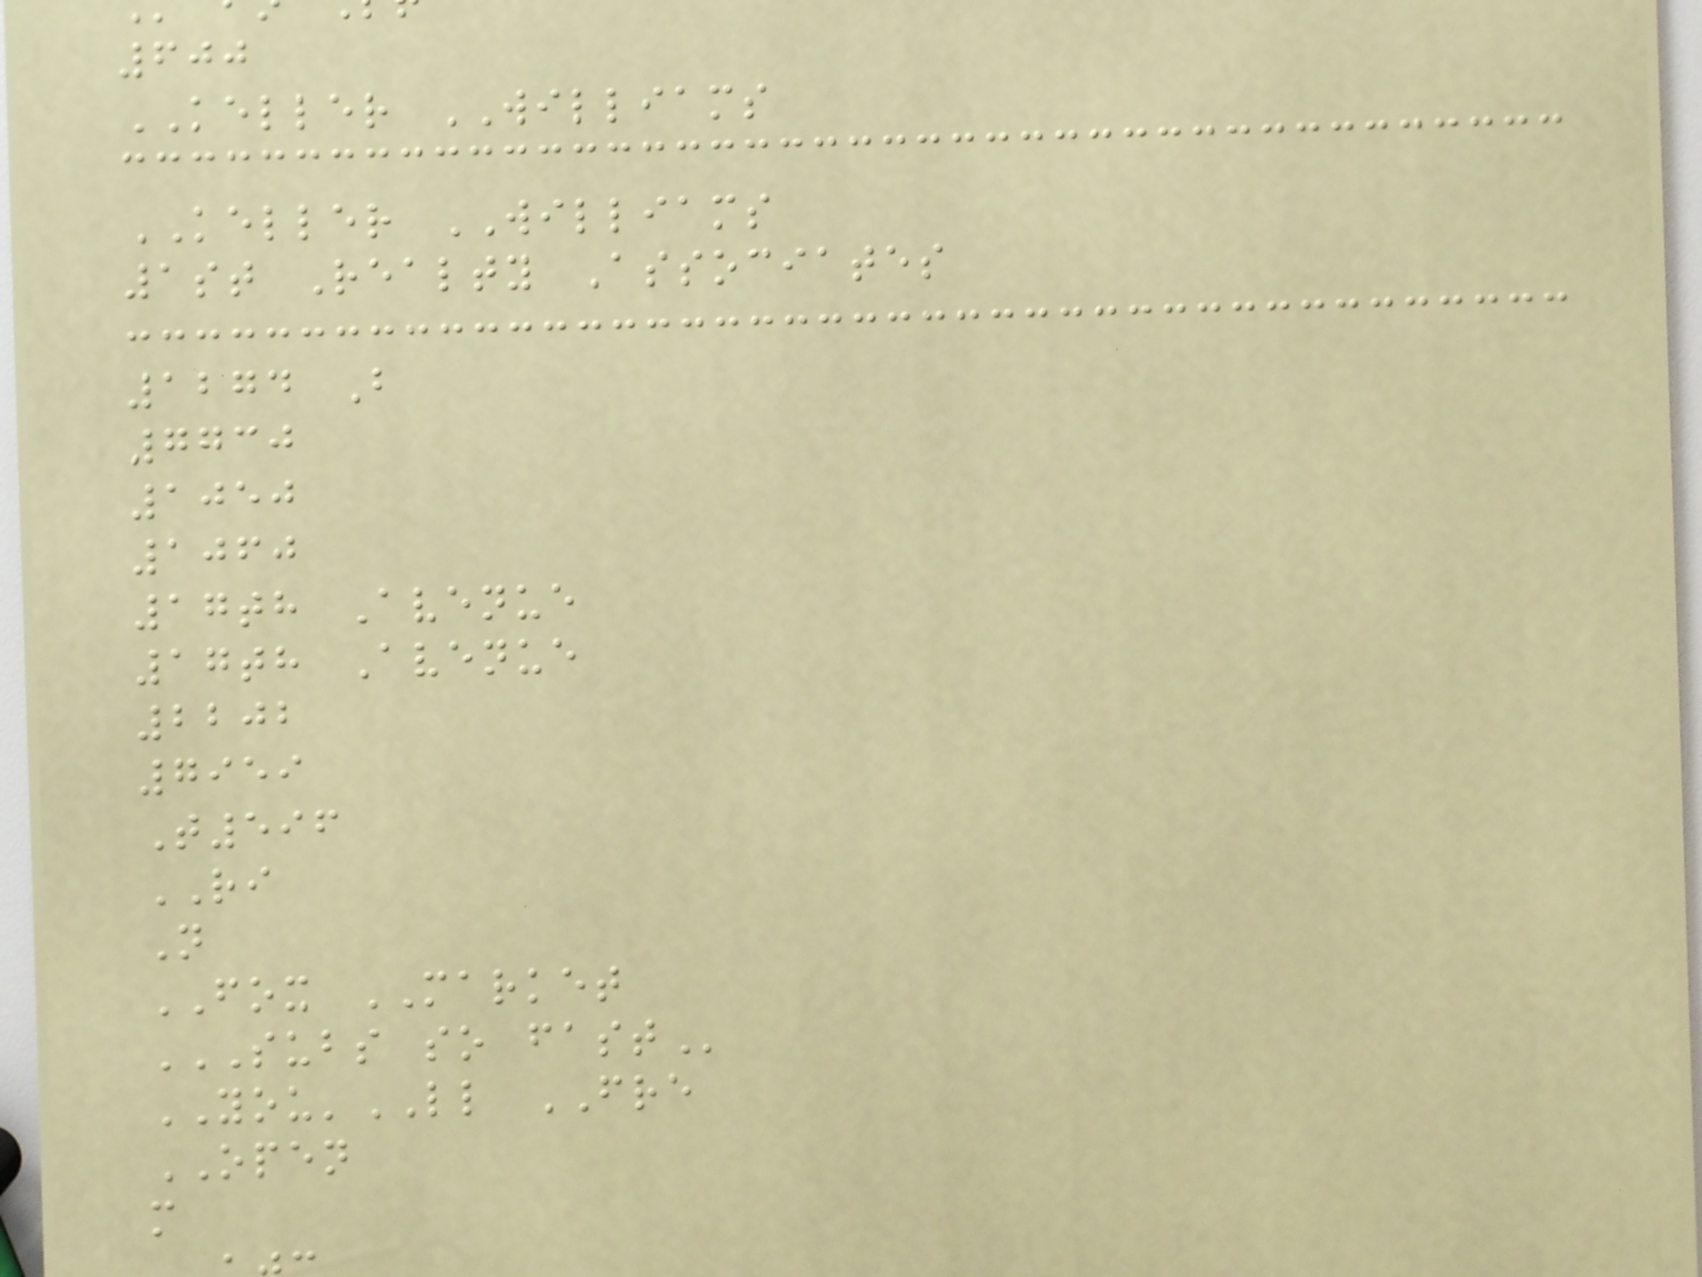600
KELLER WILLIAMS
KELLER WILLIAMS
1st Realty Associates
1274 B
7730
1050
1060
17th Avenue
17th Avenue
2202
7959
T596
RI
N
FOX MARKET
SUBS SO FAST
YOU'LL FRE
OPEN
m
